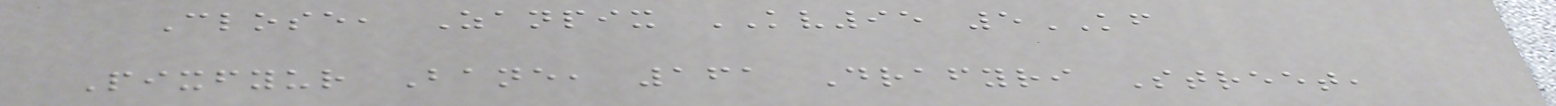Close, Zanpix KV95 5KF
Pixfyur Bane, 161 Drafyri Street,
